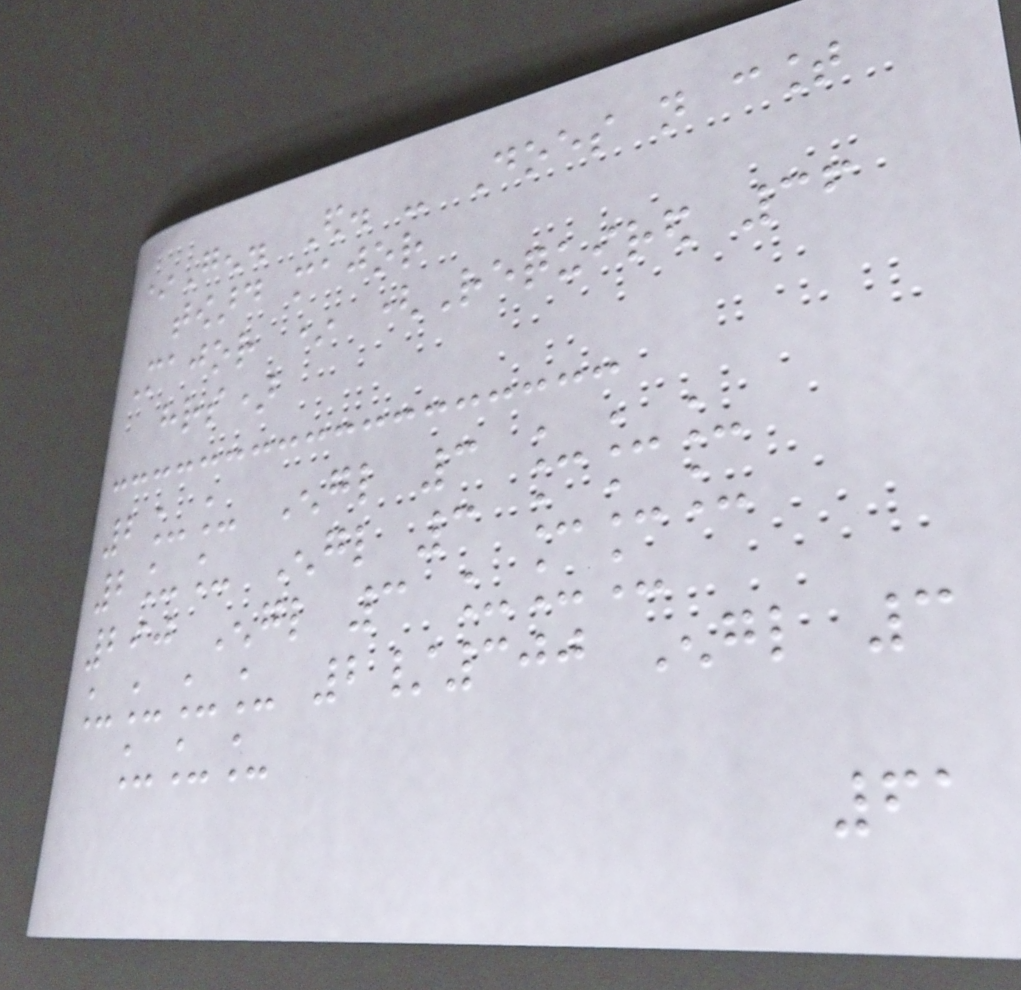*Gen. Ed. - Does not count
toward major
Major * (Required 36
hrs)
2__ Engl 3 ___
2__ Engl 3 ___
290 Engl 3 ___
____ 2/300 Engl 3
___
61
